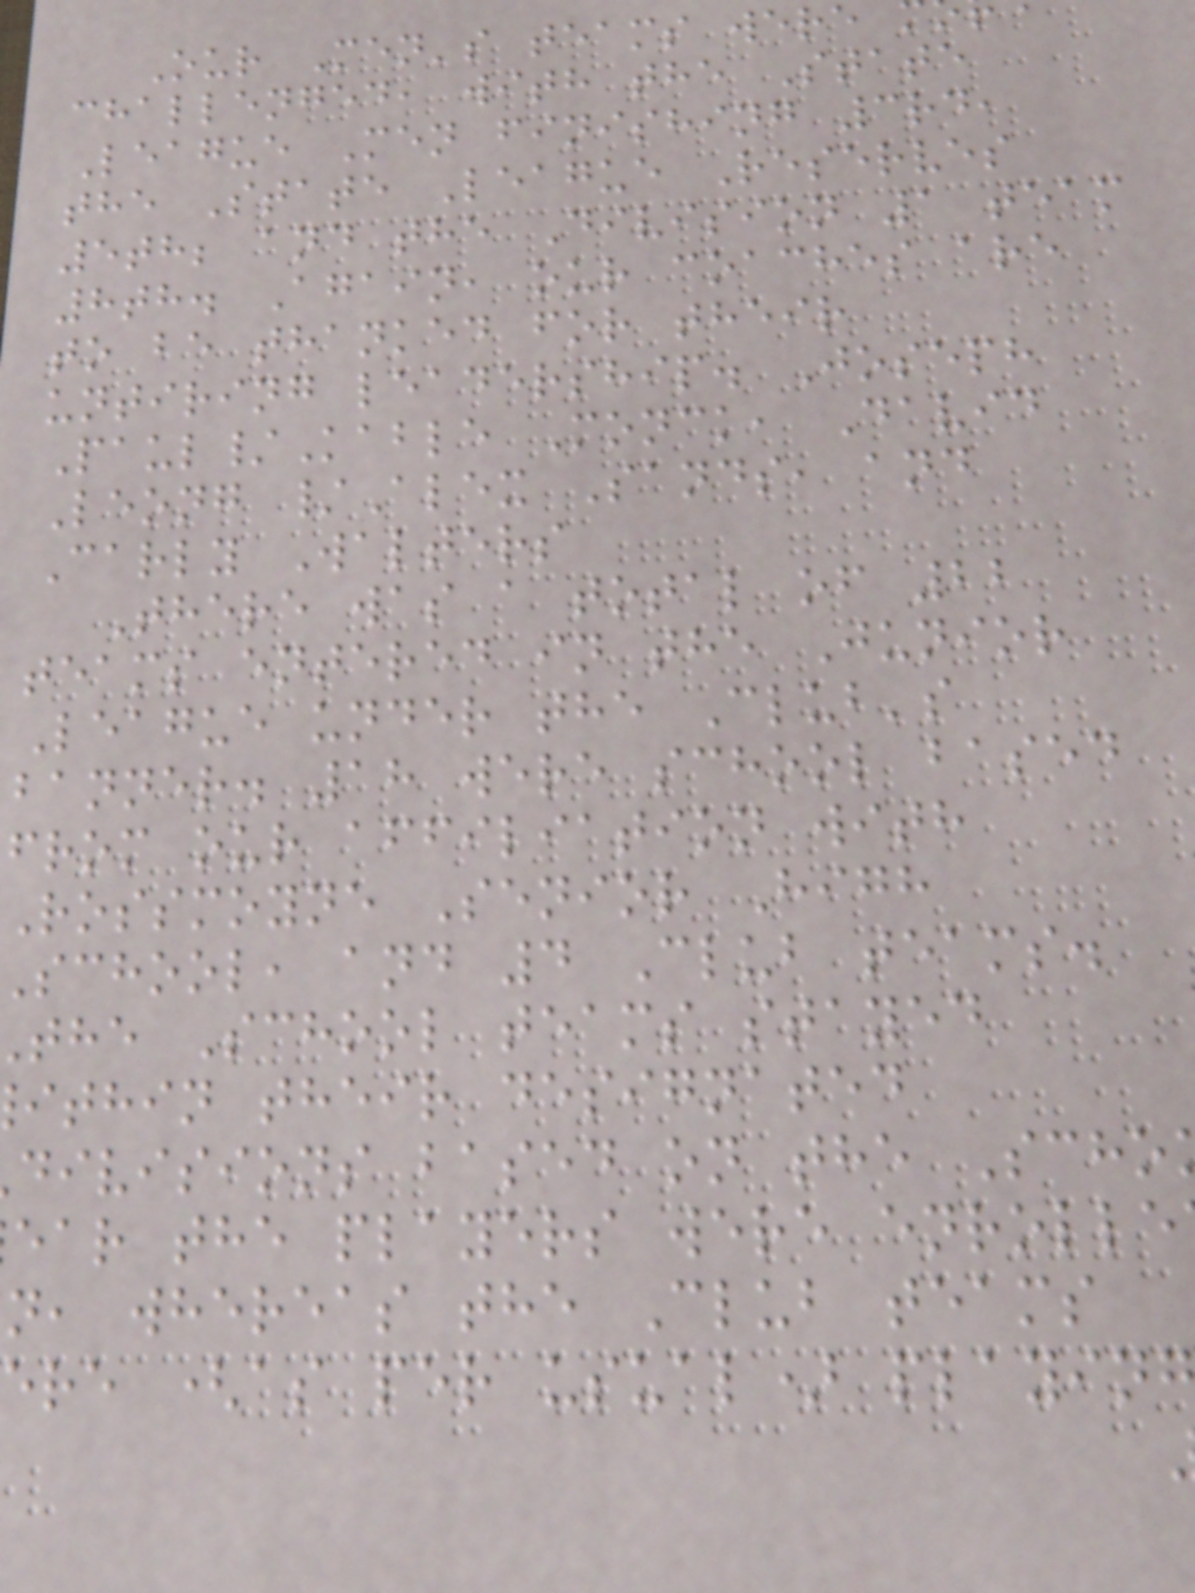Our Men's teams were
challenged, with the State
League Men finishing 3rd,
the State League Reserves
5th; and the Division 1 team
8th. Again, our coaches are
to be thanked for their
untiring leadership. Joseph
Paul/Kable Monck, David
Leong /Alex Sands, and
Carly Walters
There was a total of 22
teams entered in the Junior
League under the Club's
banner. 18 were school based
from our affiliation with
Rossmoyne Senior High
school, and 4 Club teams.
the School teams stayed
ithin their designated
divisions based on the Scho
ear the players were enrolle
n, whereas the Club teams
ere (as per usual) playin
